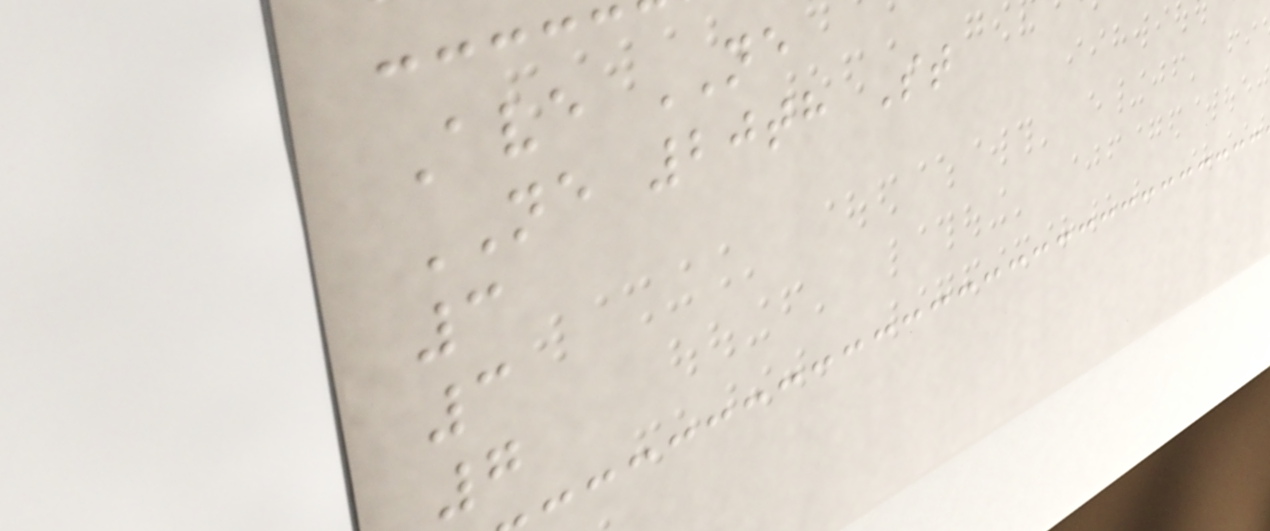Ave NE
NE 20th St
3
3
7
